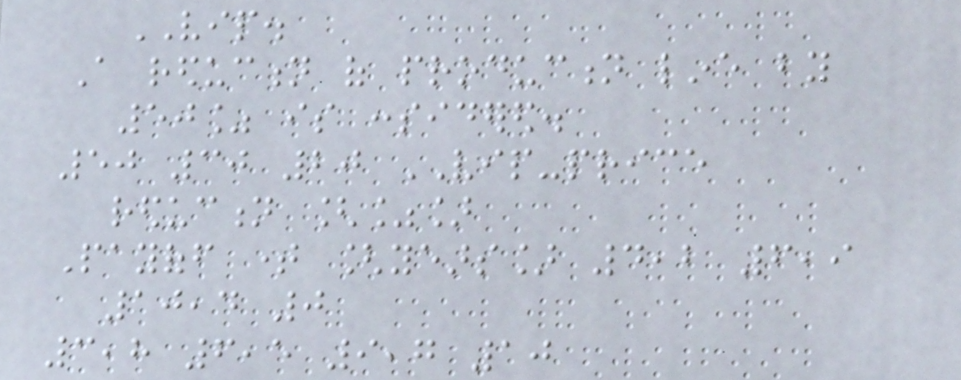VIP.
A reduction of production line by
50% is considered.
50 30 20 VIP-price
reduction [%]
Payoff time [years] 4,2 6,9
10,4 0
3,8 6,5 9,7 10
